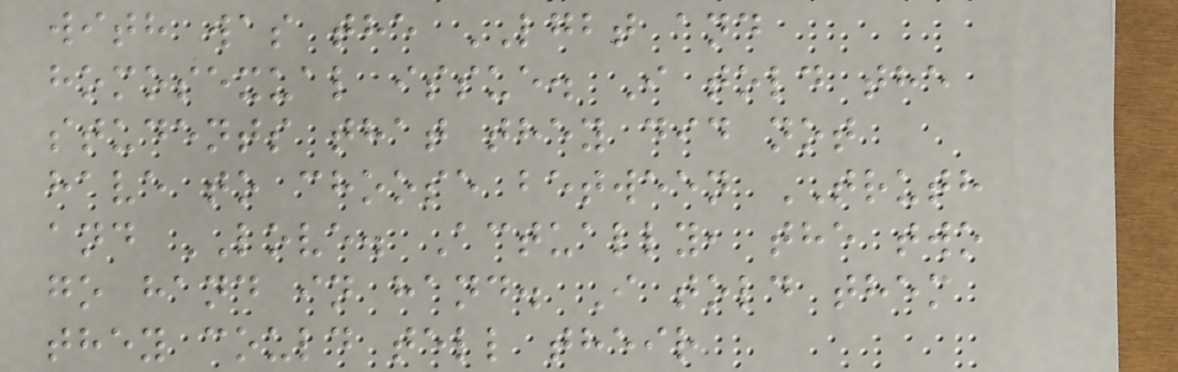with was the LGBT and
homosexual issue. I told the
students that they did not
have to choose between TRUTH
and LOVE. Actually, the two
go hand in hand. I told them
they could tell their
